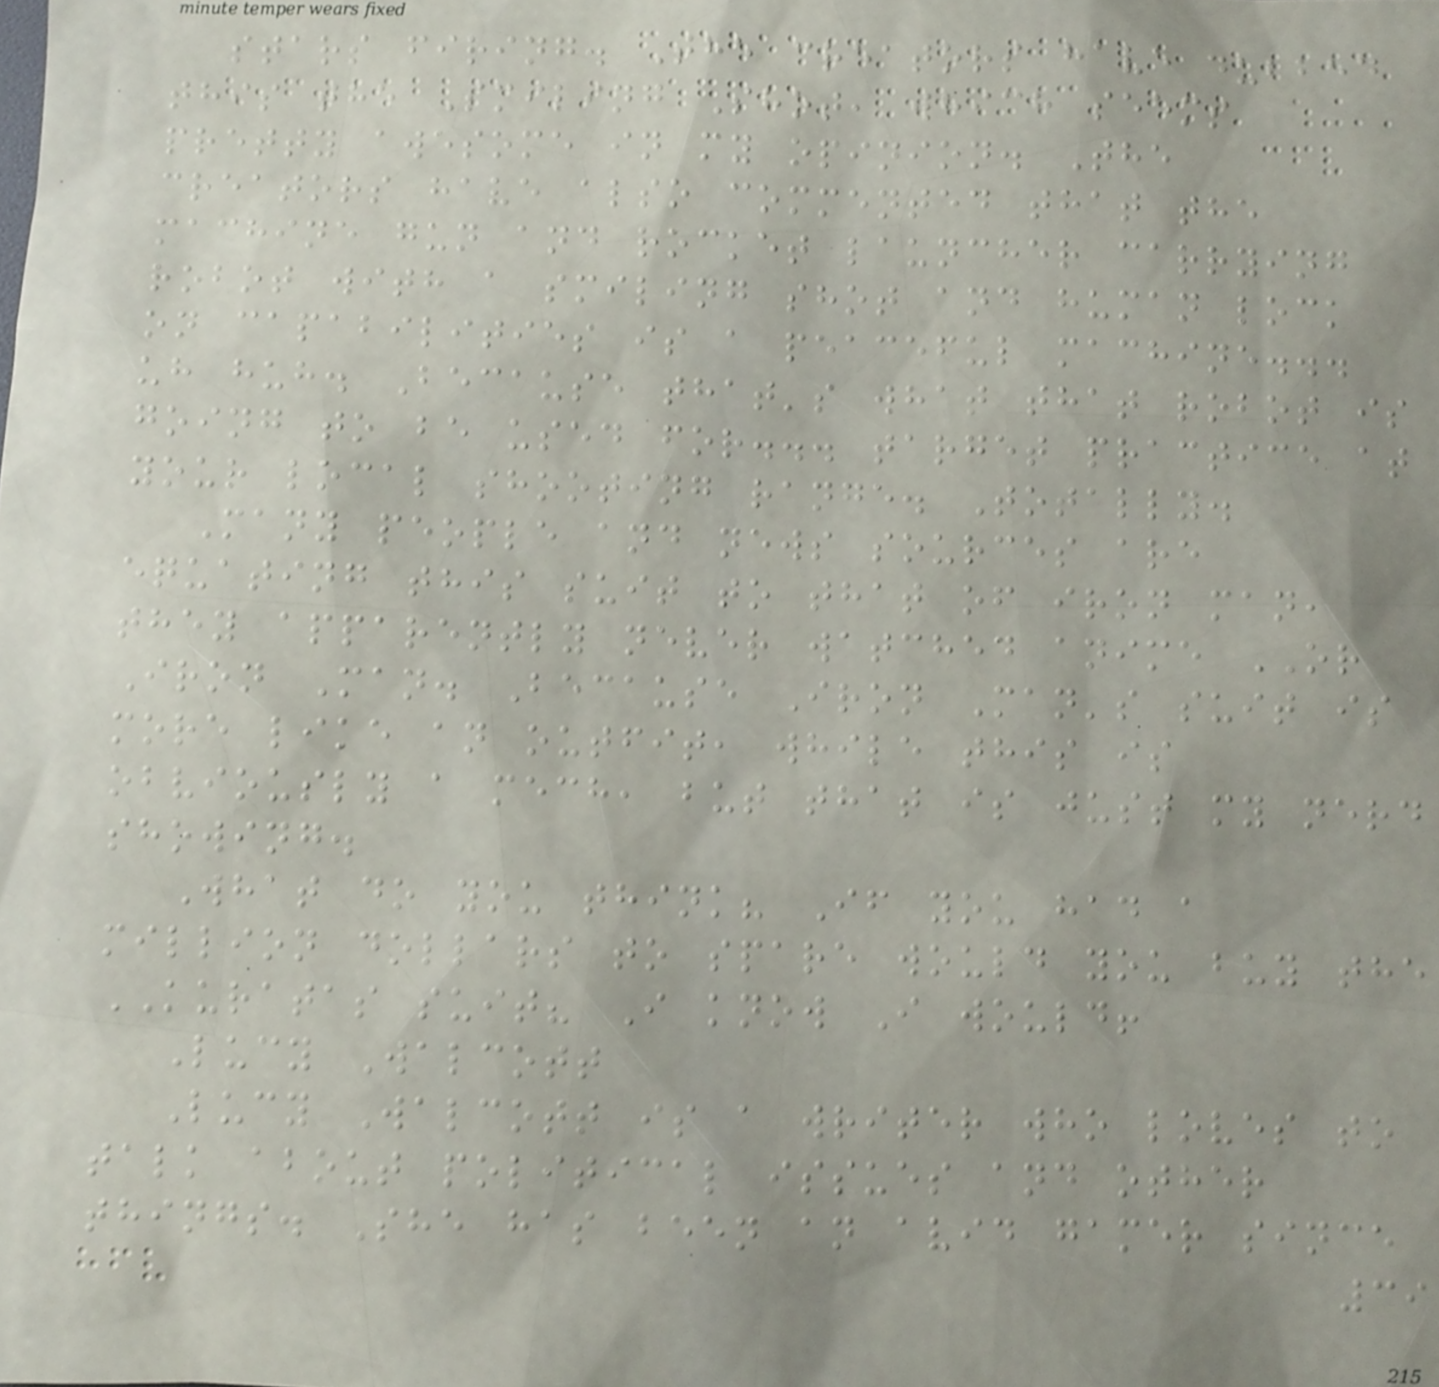stars firing. The creators have dubbed
this the Smiling Shot, which seems
pretty awesome in my opinion. The
creators have also commented that the
machine gun and rocket launcher carrying
robot with a smiling shot and human lock
on capabilities is a peaceful machine...
uh huh. Because that's what that robot is
going to be used for... target practice at
your local shooting range. Totally.
Many people and news sources are
equating this suit to that of iron man,
they apparently never watched anime OR
Iron Man. Because Iron Man's suit is
more like an outfit, while this is
obviously a mech, but that is just my nerd
showing.
What do you think? If you had a
million dollars to spare would you buy the
KURATAS suit? I know I would!
Lucy Walcott
Lucy Walcott is a writer who loves to
talk about political issues and other
things. She has been an avid gamer since
39
